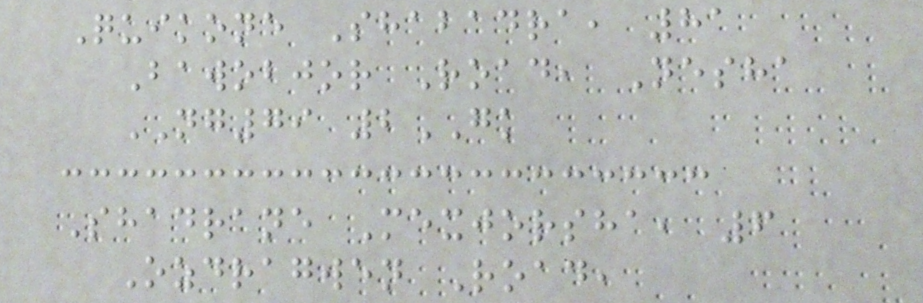Quikone Shabadra, 81
Bawobjor Road, Nesha
NG79 2GK
Shadrane Mexjorsha, 6
Ozdragwen Road,
